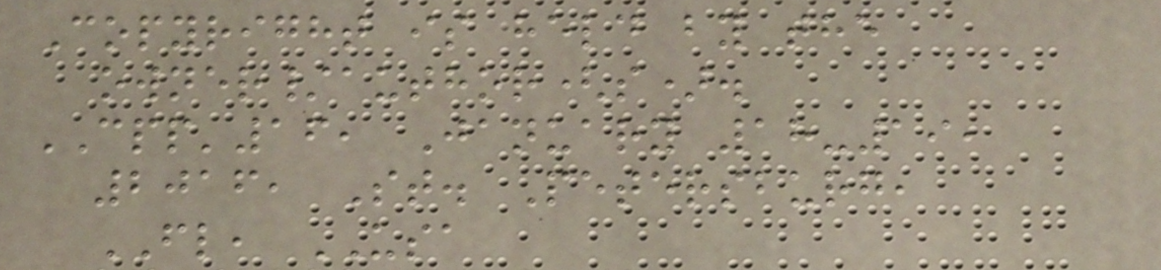Copyright is held by the
owner/author(s).
CPP'16, January 18-19,
2016, St. Petersburg,
FL, USA
